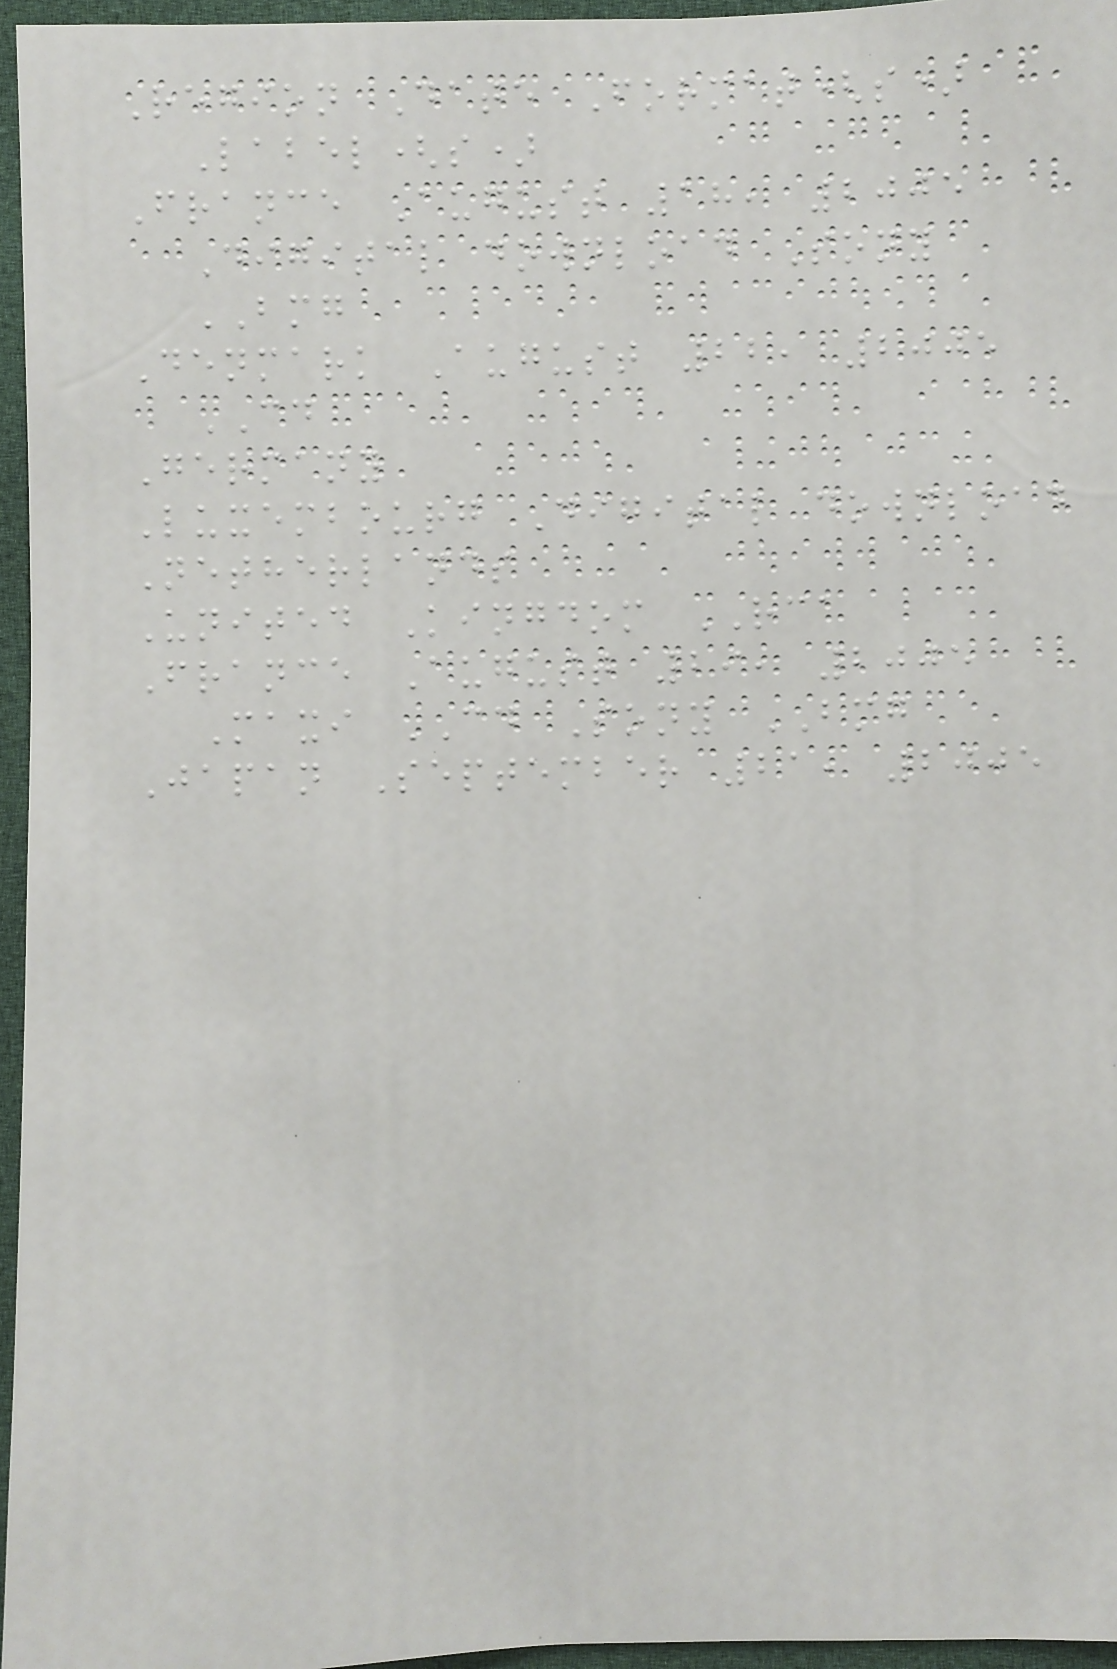Region Date Format(s)
Label(s)
France August 18, 2005
Digital download Sony
BMG
Denmark August 22, 2005
CD
Germany
Luxembourg Digital download
Netherlands
United Kingdom RCA
France August 29, 2005
Maxi CD Sony BMG
Japan September 21, 2005
